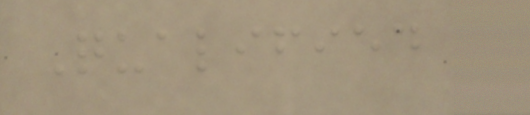Qualified
